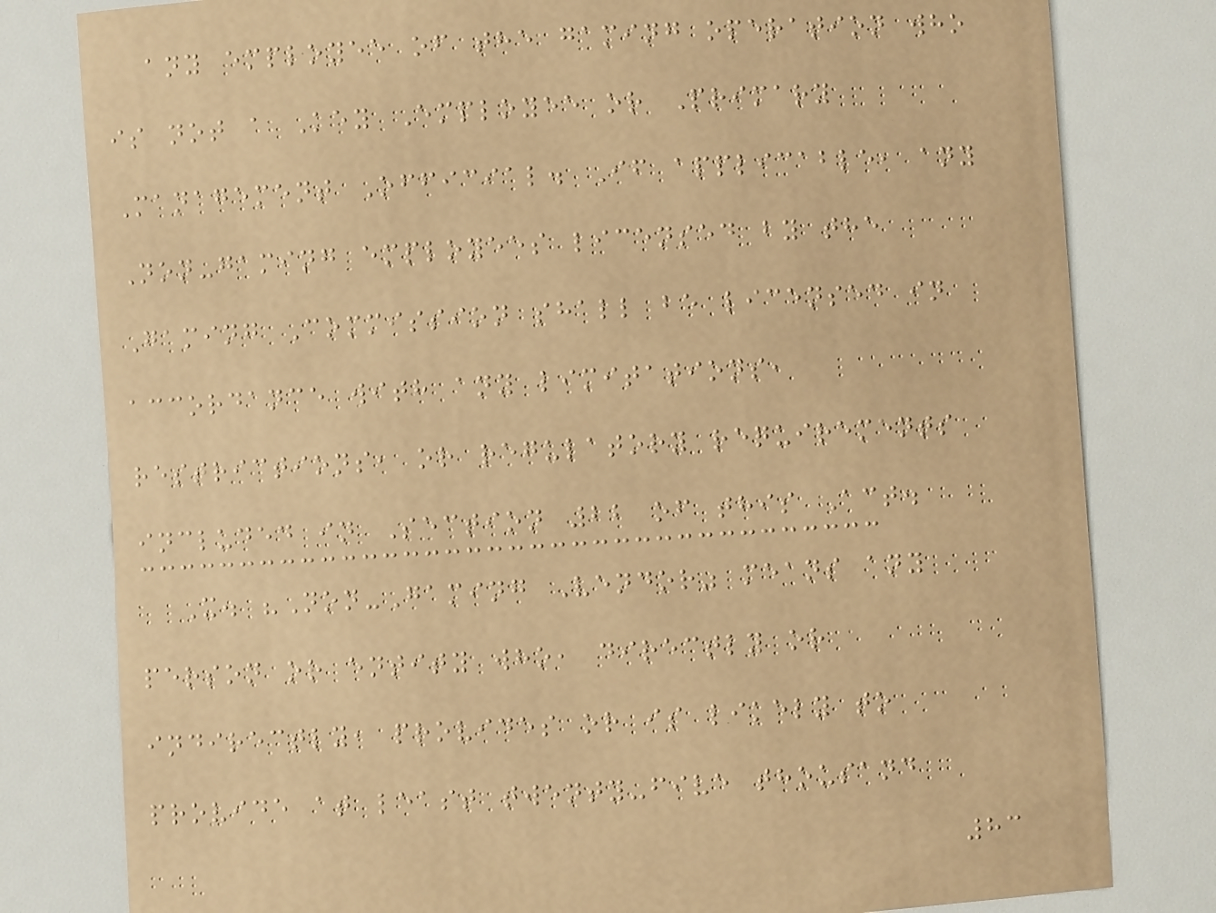any employee of the gaming operation who
is not a Key Employee or Primary
Management Official. If applicable, any
Non-gaming employees licensed by the
Gaming Commission shall be licensed in
accordance with any limitations,
restrictions, or regulatory requirements
included in Section 22 of this Act.
X. "Non-Gaming Vendor" means any
person or entity who, directly or
indirectly, provides or is likely to
provide at least twenty-five thousand
83
